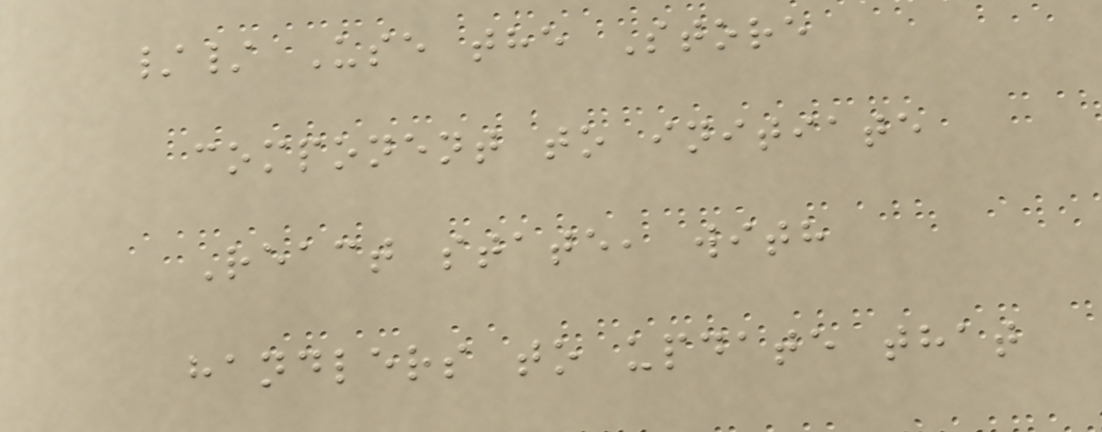// Use the Store
component to initiate
React state, with
handlers to update that
